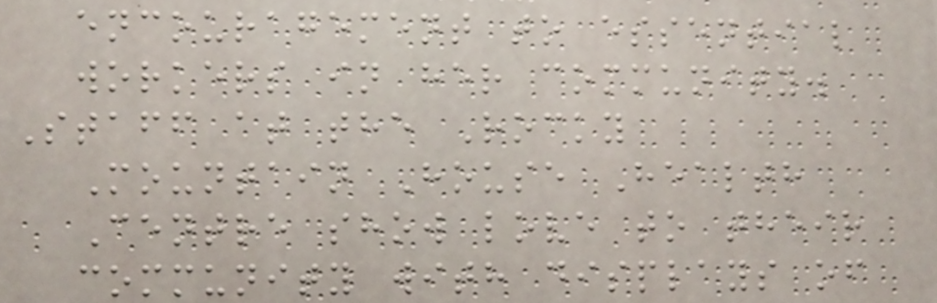encouragement to essential
workers in her community.
Staff at the Rocky
Mountain House Health
Centre show love to their
community with displays of
